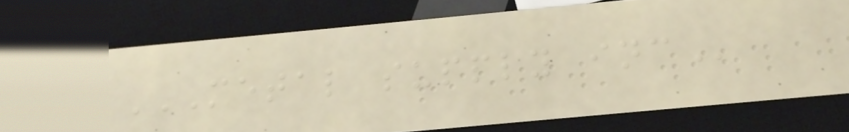METAL SUPPLY INC
